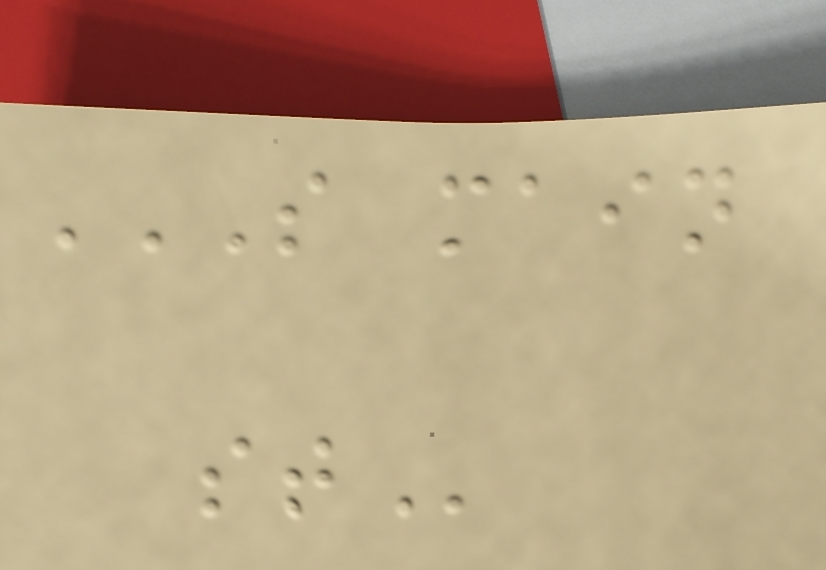S MAIN
ST
